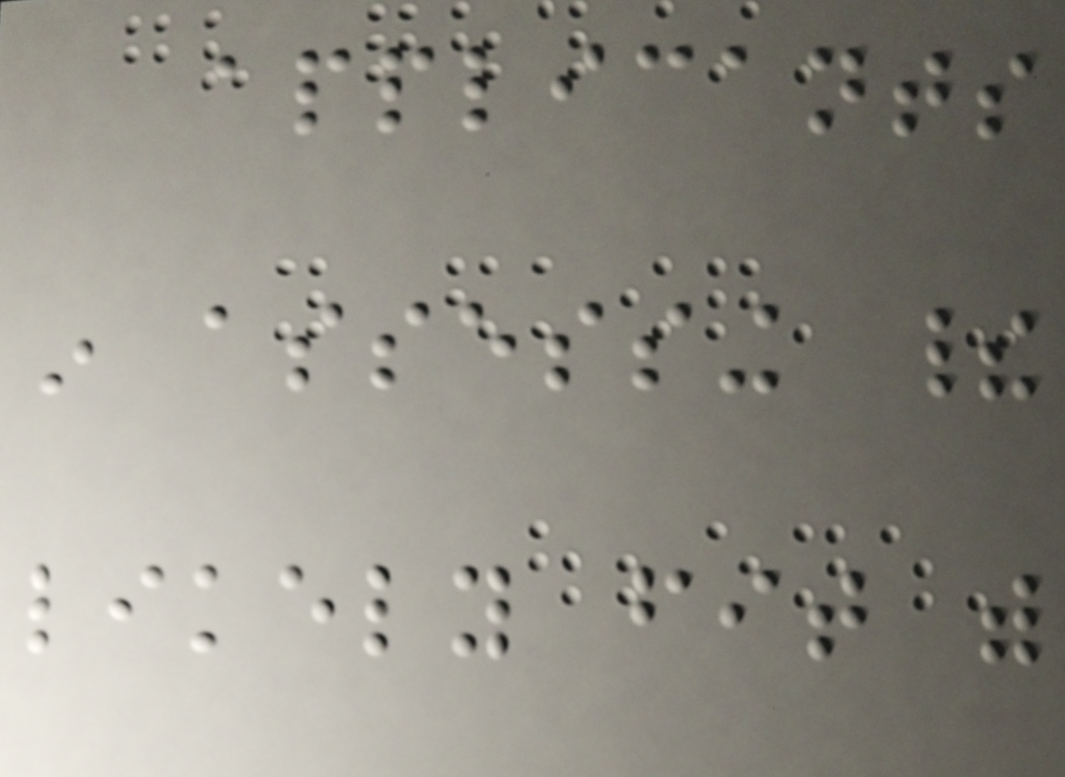applicants
in assessing their
likely fit with
